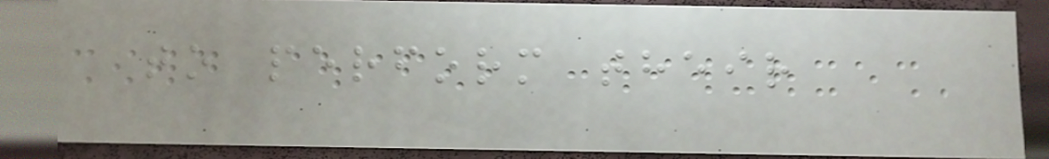to perform their
